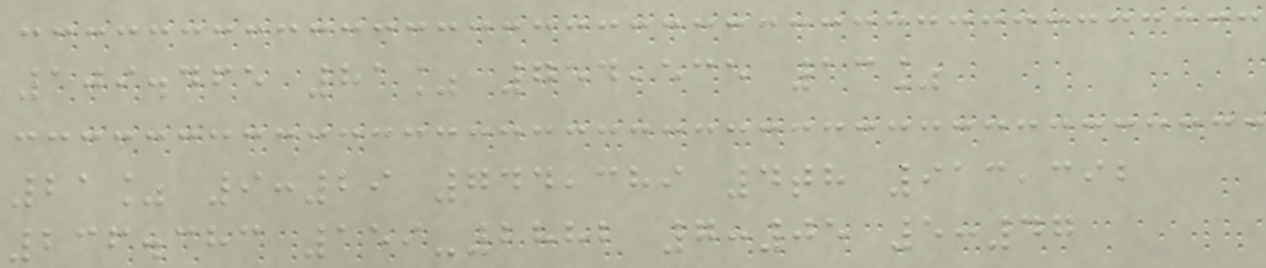109.465 81% 754,535 13%
21% 9:29 744,389 4th 913,392
236.383 159-2882 7:05 5:47
